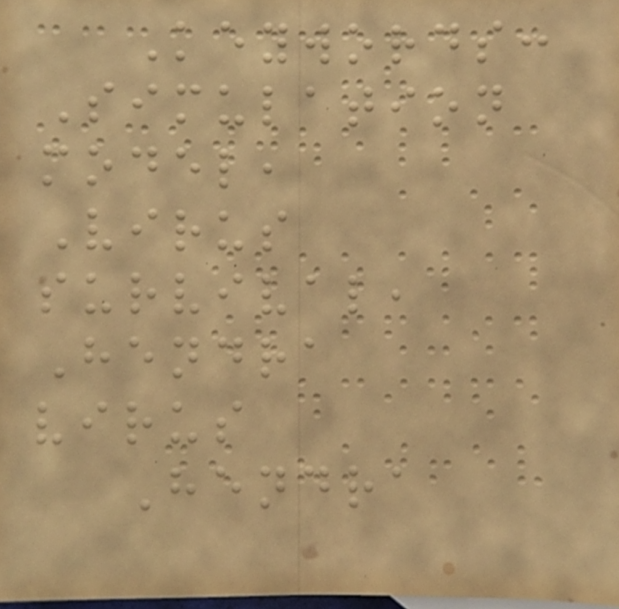Keywords:
Simulation
model,
Virus
survival,
Hendra
virus
Hendra
